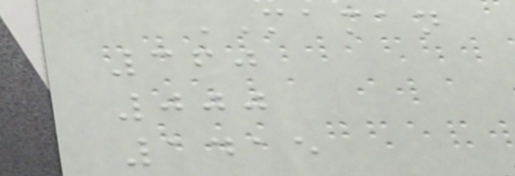MAMAN
360
000
1415
